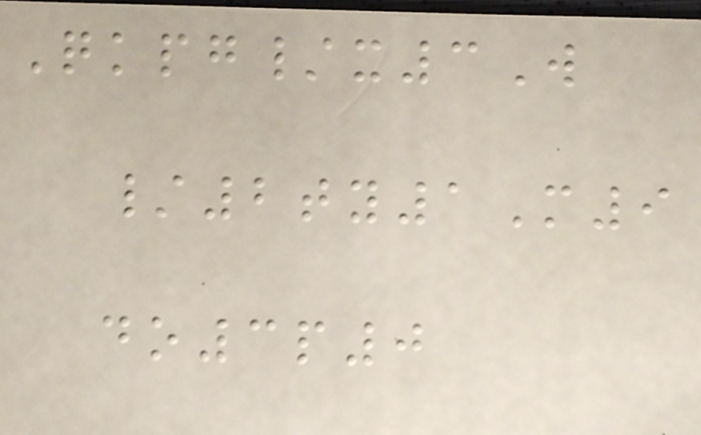Qkpg/x3W
/2ty1M9
do3p0
